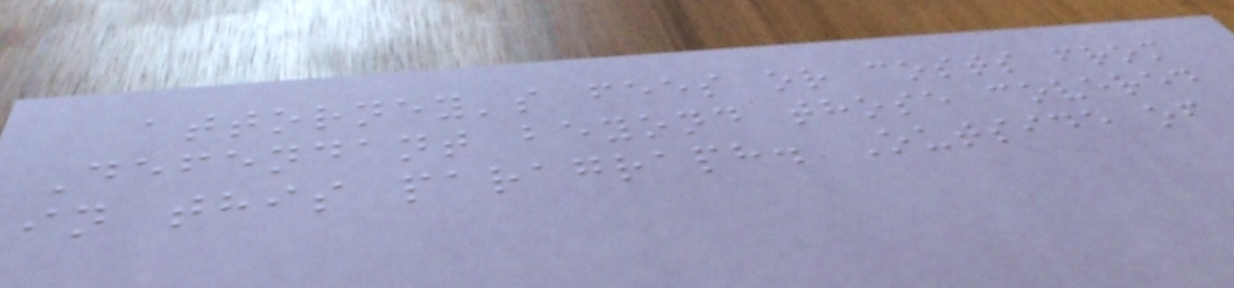attorney's fees or costs from
Defendant beyond those covered
in this paragraph. Outside of
